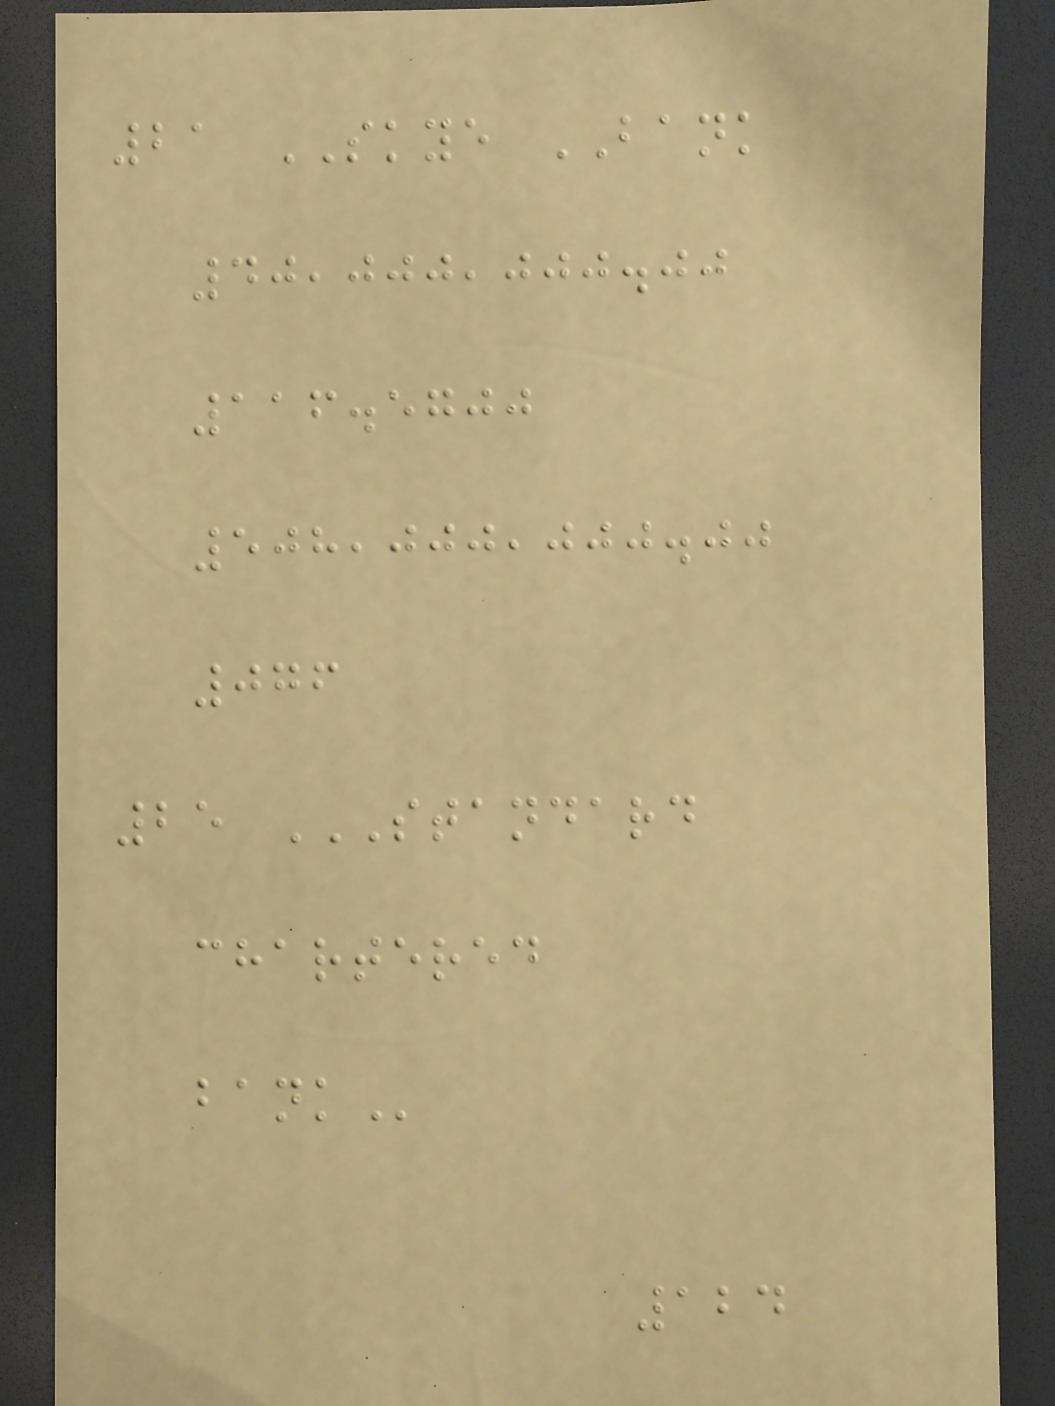21 SKYE BANK
40,000,000.00
116.5700
508,000,000.00
076
25 STANDARD
CHARTERED
BANK
124
